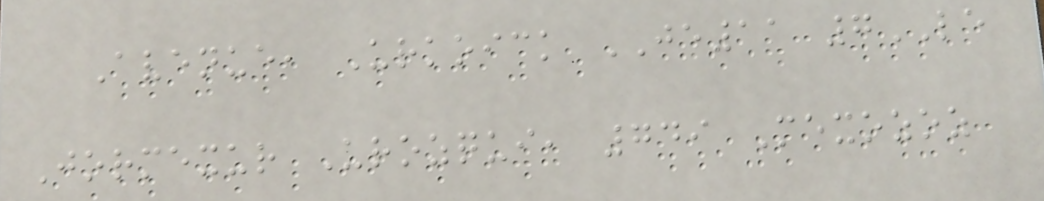Avenue, Urkoick JE11 7LE
Jormexur Urozqui, 749 Mexozoz
